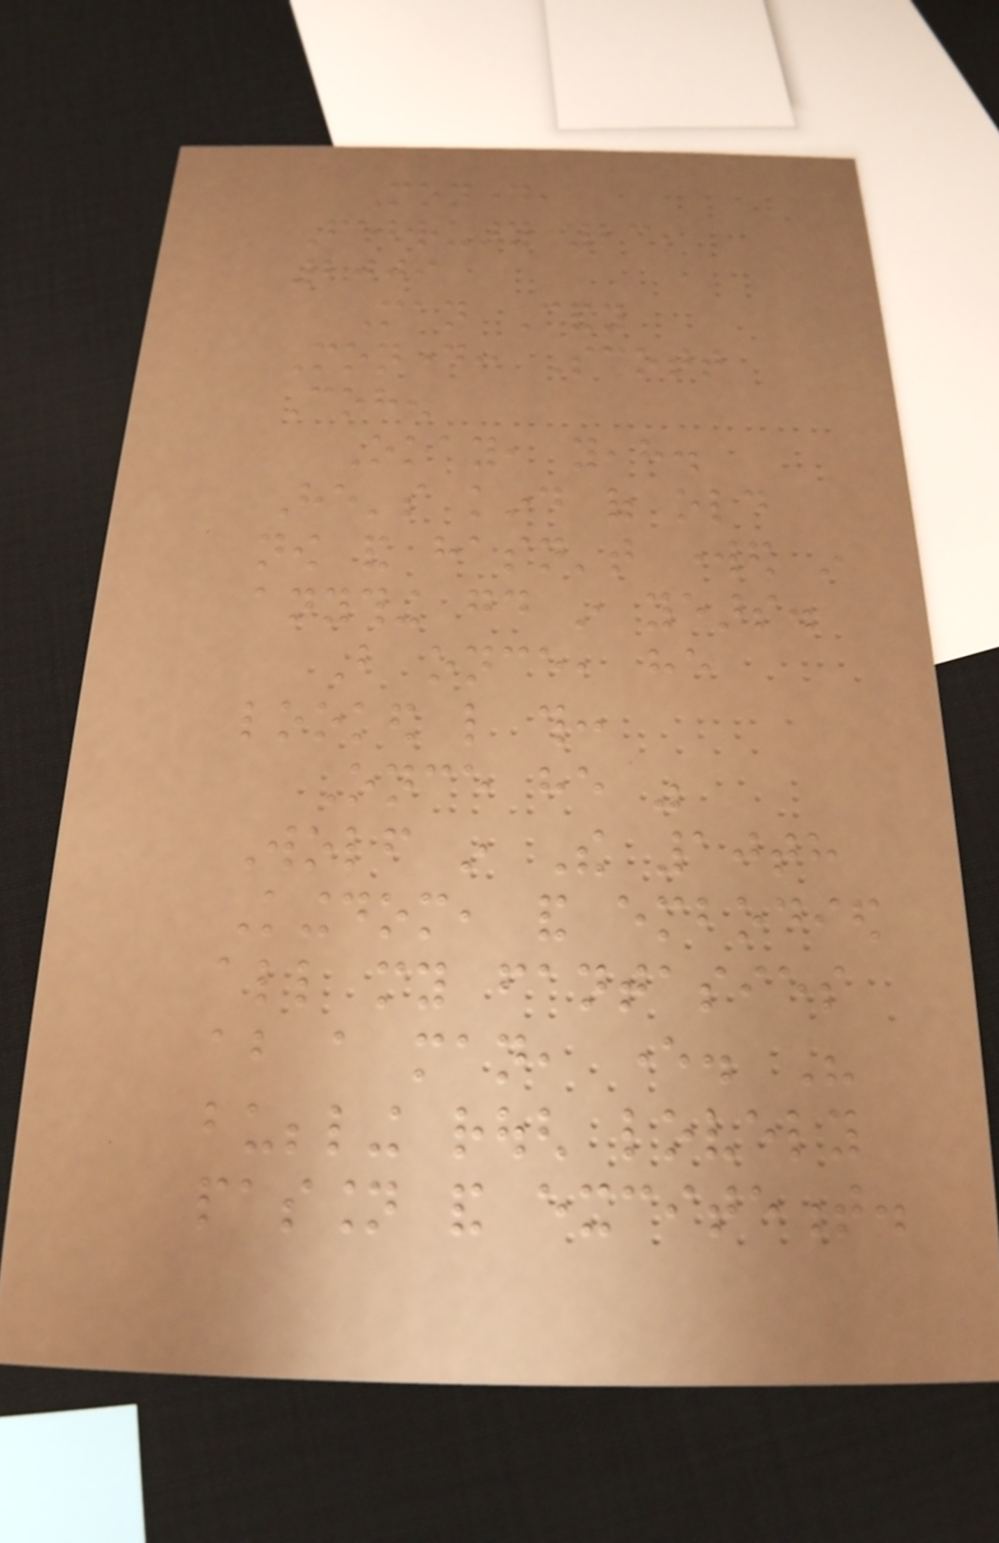Monday,
February 23,
2009
Man Candy
Monday: Scott
Cohen
Okay, yeah.
He's kind of old
now and hasn't worked in
anything good in years.
But once, he
looked like this:
Once he was
Wolf in The 10th
Kingdom, and embodied
all my fantasies
about a man, ever. His
bubbling rough lovely
passion and excitement.
